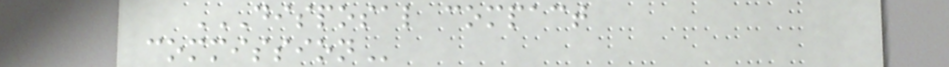DISPOSAL COMPACT
COMMISSION
